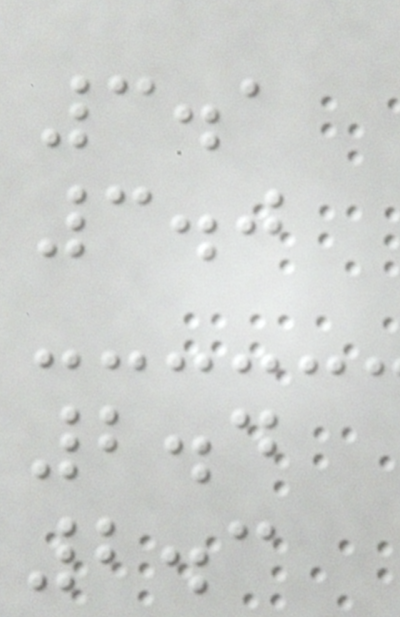3.1
3.0
2.4
2.3
